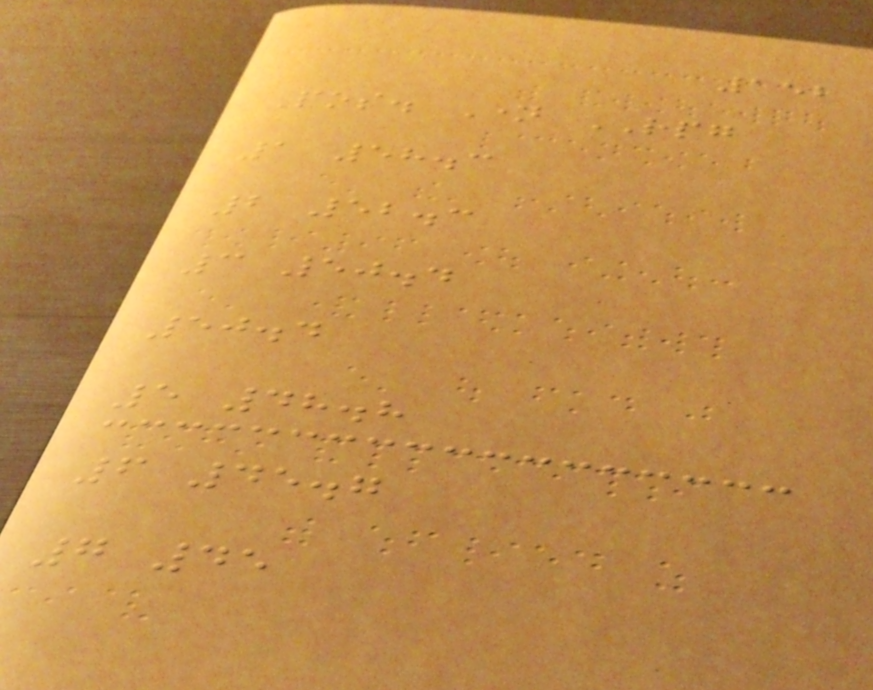152
Pos. Name RPG
1 58.3
2 52.3
3 50.4
50.4
5 48.8
6 45.7
7 45
